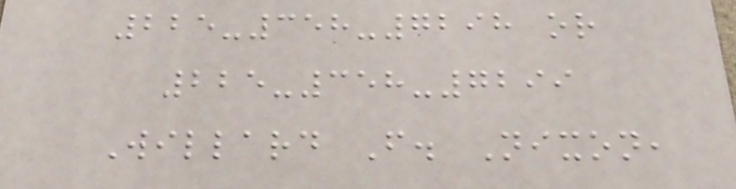225-358-7298 or
225-358-7299
Willard F. Nixon,
